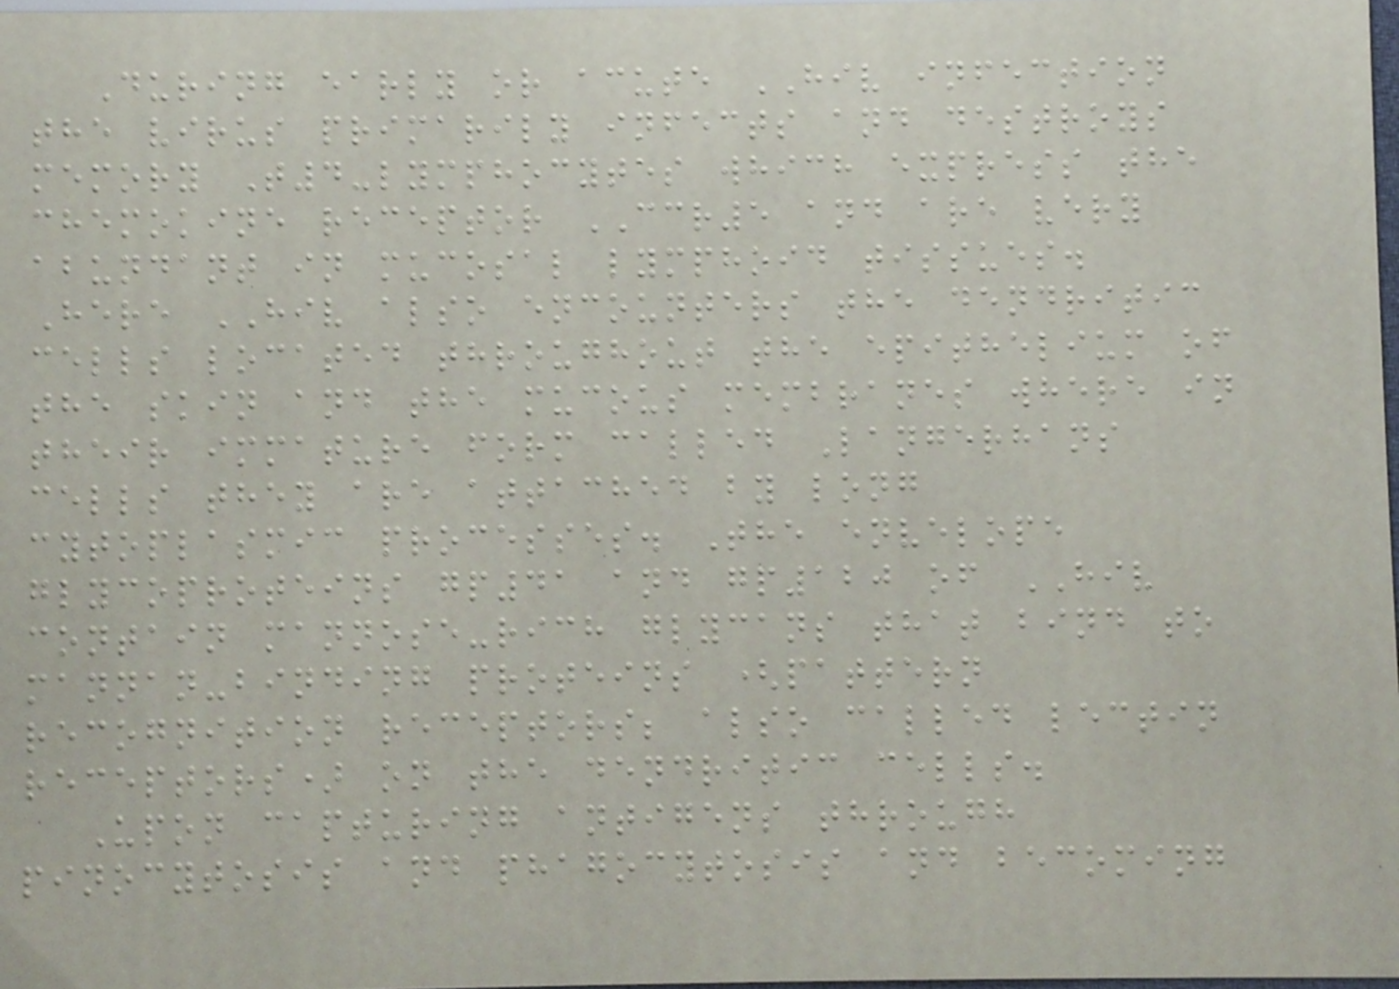During early or acute HIV infection
the virus primarily infects and destroys
memory T4-lymphocytes which express the
chemokine receptor CCR5 and are very
abundant in mucosal lymphoid tissues.
Here HIV also encounters the dendritic
cells located throughout the epithelium of
the skin and the mucous membranes where in
their immature form called Langerhans
cells they are attached by long
cytoplasmic processes. The envelope
glycoproteins gp41 and gp120 of HIV
contain mannose-rich glycans that bind to
mannan-binding proteins (pattern
recognition receptors; also called lectin
receptors) on the dendritic cells.
Upon capturing antigens through
pinocytosis and phagocytosis and becoming
